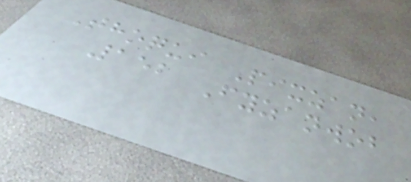Thoqui Pixzan,
152 Fyzanwob
